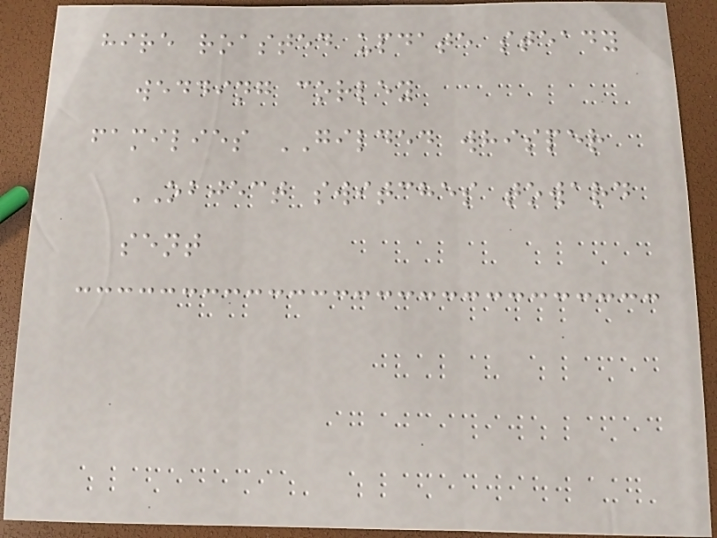hire roasted update steady
wedding corley
families GILDED whisper
OBJECT switches toward
sent
